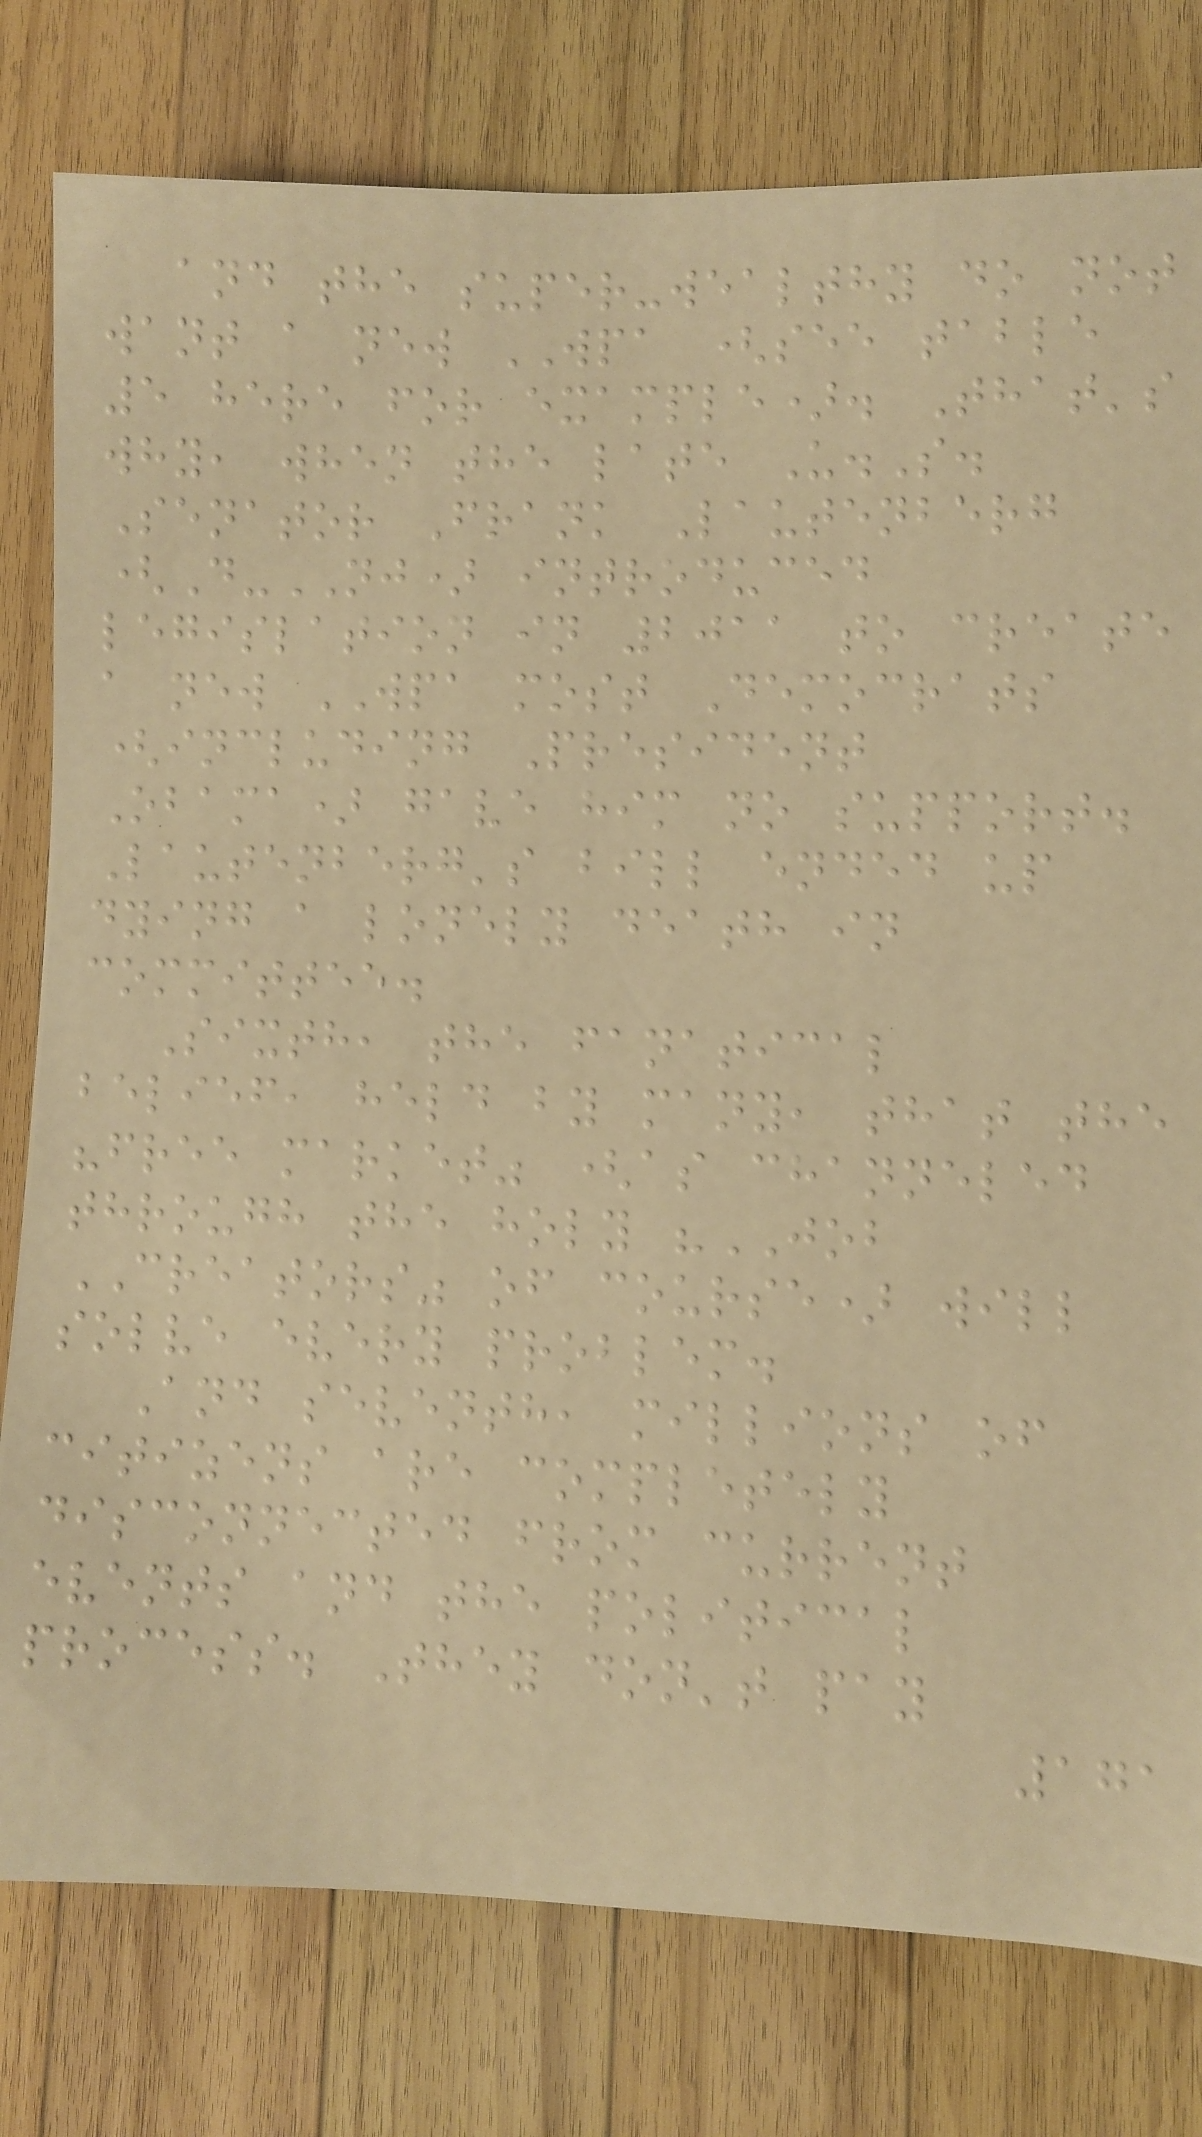and the super-wealthy do not
want a new WPA (see table
5 here for example). That's
why, when the late U.S.
Senator Frank Lautenberg
(D-NJ) introduced
legislation in 2011 to create
a new WPA most Democrats
(including President
Obama) gave him no support.
Lautenberg's bill ended up
dying a lonely death in
committee.
Sixth, the fanatical
belief, held by many, that the
"free market" (as channeled
through the holy "JOB
CREATORS" of course) will
solve every problem.
And seventh, millions of
citizens are completely
disconnected from current
events and the political
process. They don't pay
171
